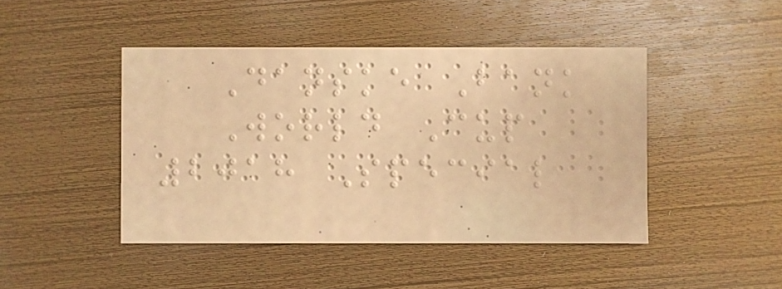Danske Bank
World Cup
2018 Special
